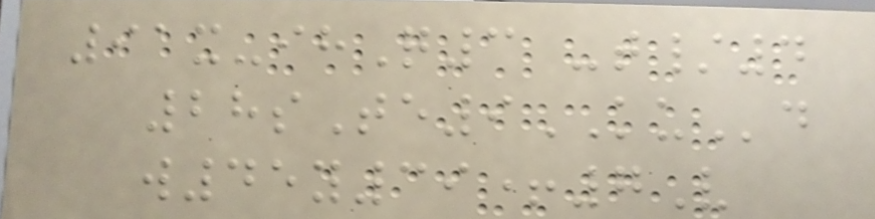91x-ihQ3 -t/4
28sTe9KUd
w45y39+7V
